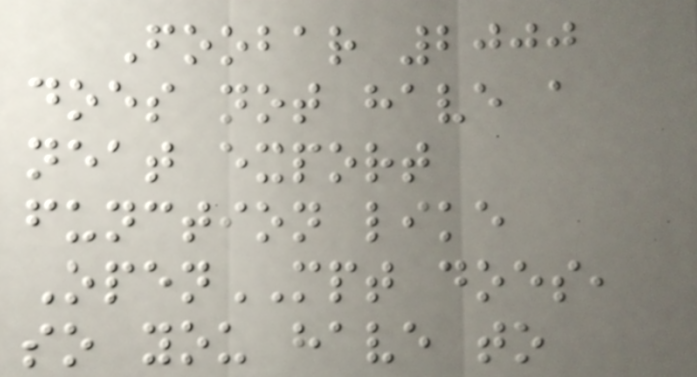Foobar 2000
does not have a
neat export
function like
OpenMPT does,
so you have to
